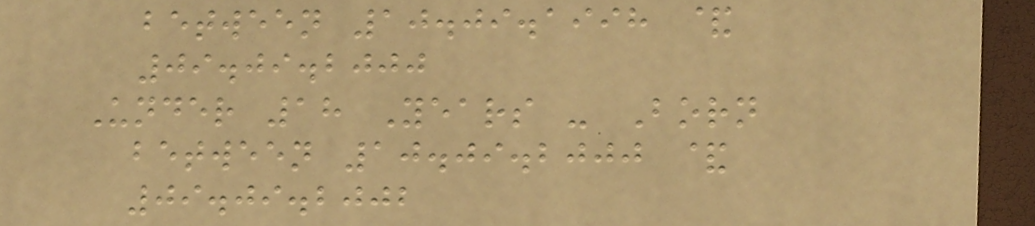between 10.09.1998 &
09.09.2000
Under 18 Years - Born
between 10.09.2000 &
09.09.2002
